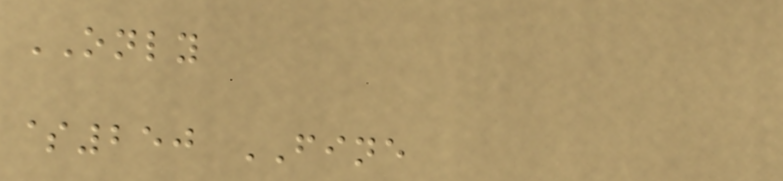ONLY
$250 FINE
